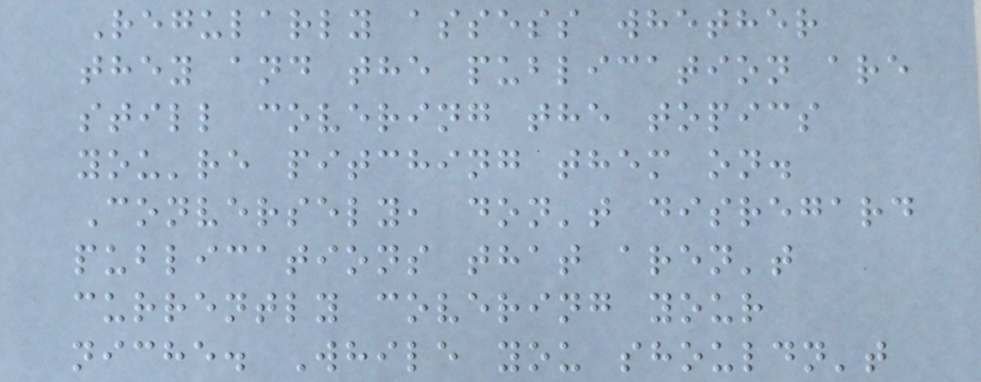Regularly assess whether
they and the publication are
still covering the topics
you're pitching them on.
Conversely, don't disregard
publications that aren't
currently covering your
niche. While you shouldn't
